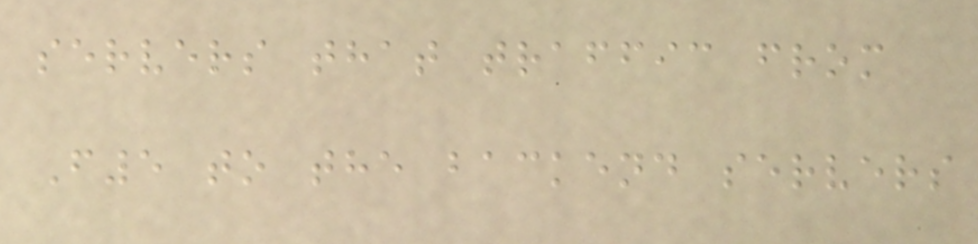servers that traffic from
F5 to the backend servers
